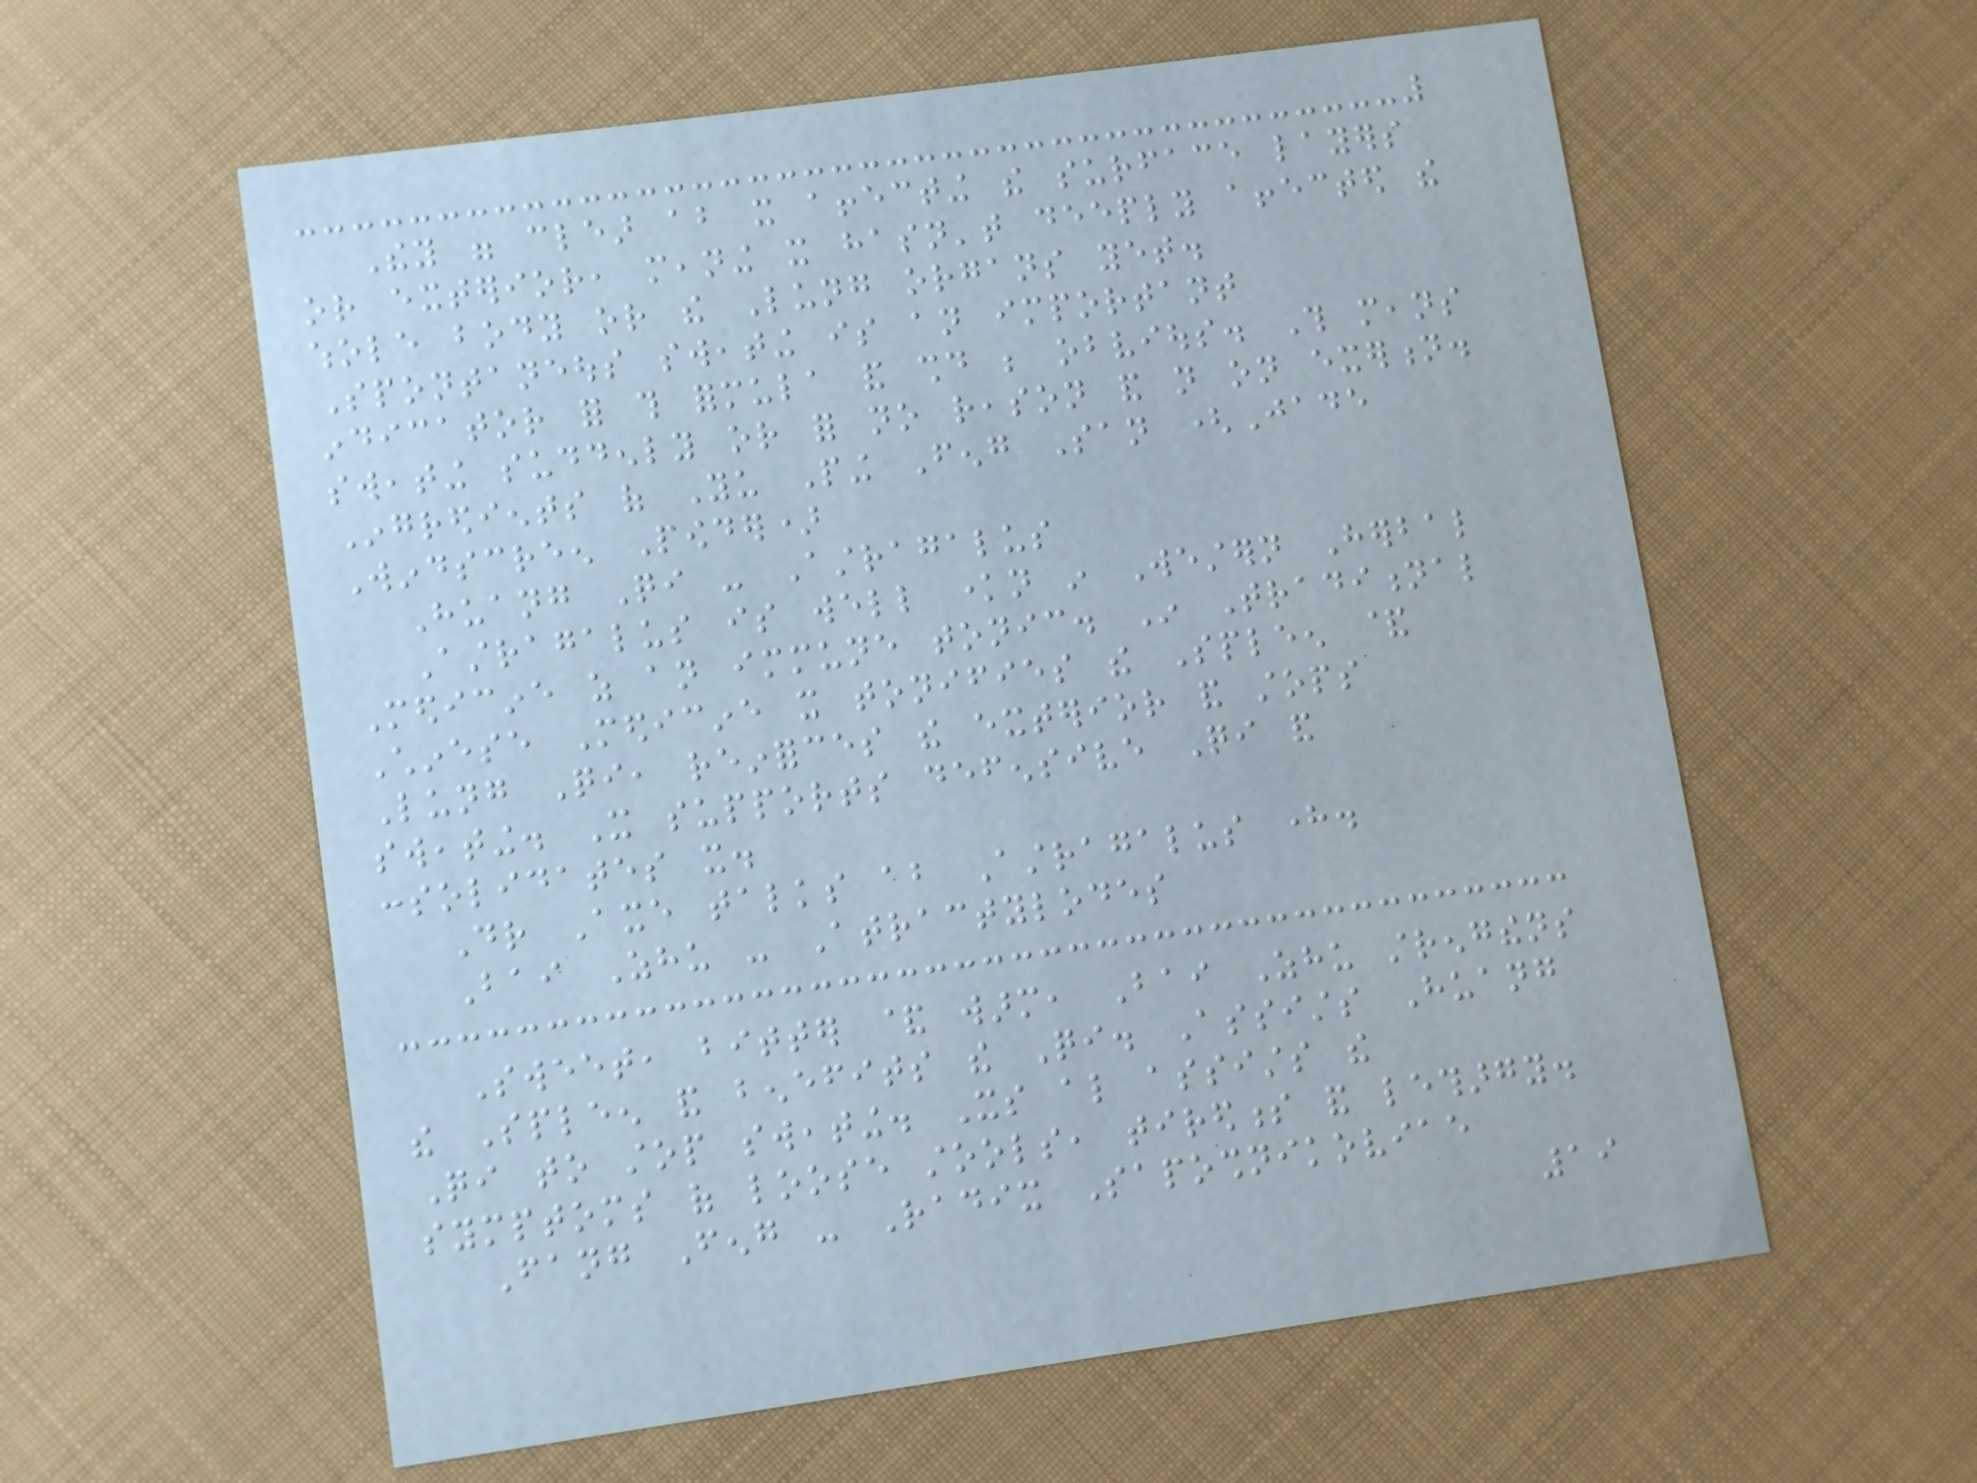They were clear about it affecting the surface layers
or exterior, meaning it hasn't deeply affected the
whole body or the Lung organs yet.
Spontaneous sweating is an important
indicator for this formula and should be obvious. This means
sweating suddenly or for no reason and not on exertion.
Ingredients of Yu Ping Feng San (Jade
Windscreen Powder)
Huang Qi - Astragalus
Astragalus is well known in Western Herbal
Medicine as an immune tonic. In Traditional
Chinese Medicine it tonifies the Spleen &
Lung Qi, reinforces the exterior and stops
sweating. It supports defensive Qi and
consolidates it.
Dr Axe talks about Astragalus here.
Bai Zhu - Atractylodes
Sweet, bitter & warm, Bai Zhu strengthens
the Spleen and benefits the Qi. Assists Huang
Qi to stop sweating. Its also assists the
symptoms of loose stools, tiredness and lethargy.
Fang Feng - Radix Saposhnikoviae
19
